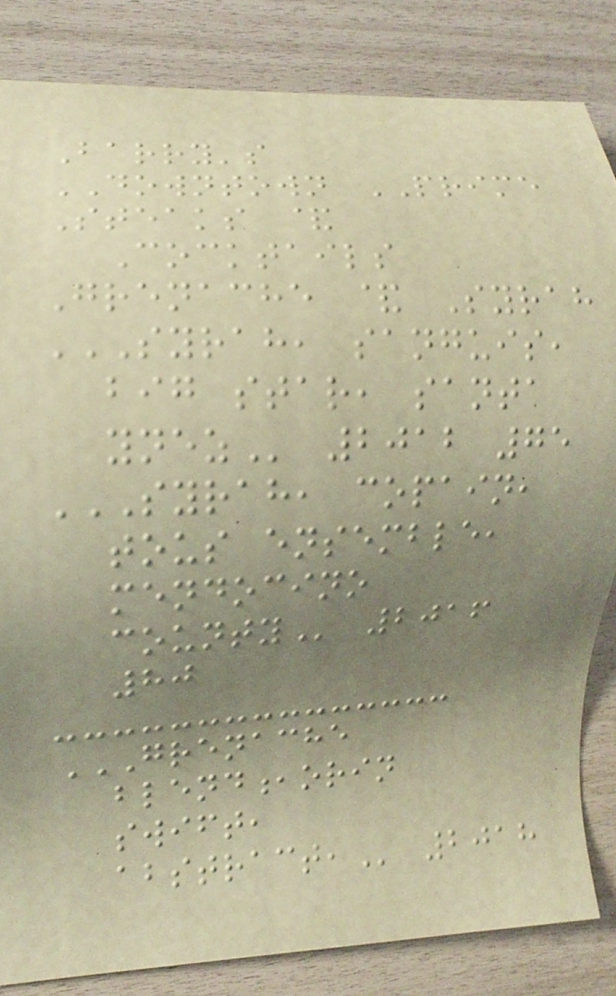Barry's
DOWNTOWN PRIME
Steaks &
Cocktails
Grenache & Syrah
SYRAH, SANGUIS,
BIG STAR, SANTA
YNEZ 2012 75
SYRAH, COPAIN,
TOUS ENSEMBLE,
MENDOCINO
COUNTY 2016
80
GRENACHE
BLEND,ORIN
SWIFT,
ABSTRACT, 2018
